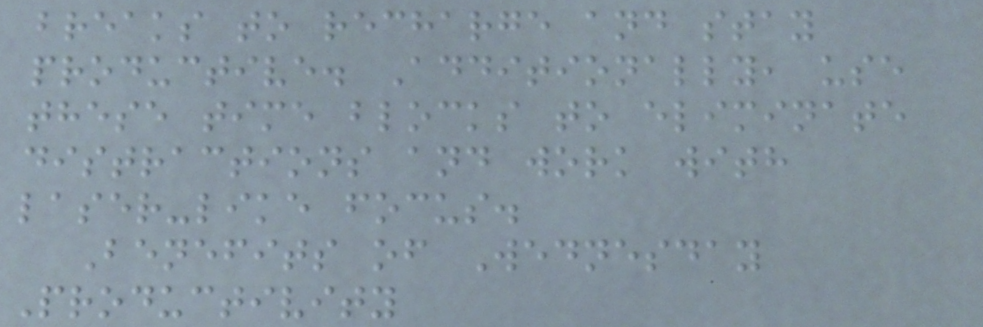breaks to recharge and stay
productive. Additionally, use
these time blocks to eliminate
distractions and work with
laser-like focus.
Benefits of Wednesday
Productivity
